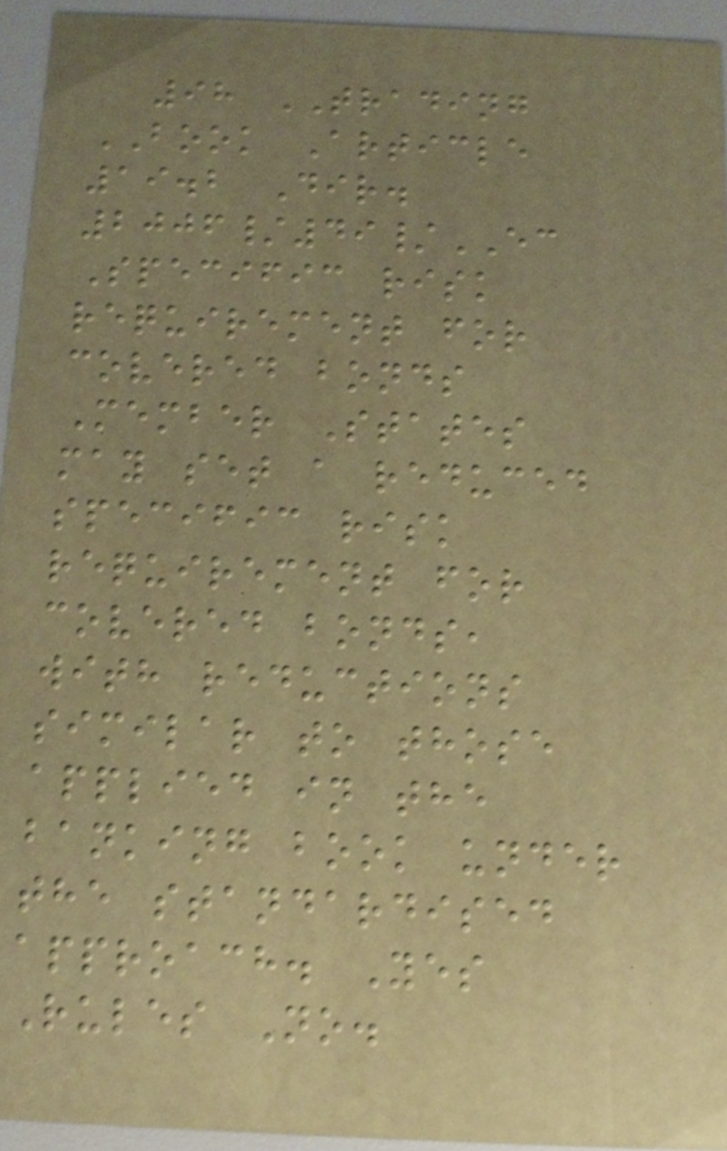98 TRADING
BOOK Article
19.2 Dir.
2006/49/EC
Specific risk
requirement for
covered bonds
Member States
may set a reduced
specific risk
requirement for
covered bonds,
with reductions
similar to those
applied in the
banking book under
the standardised
approach. Yes
Rules No.
